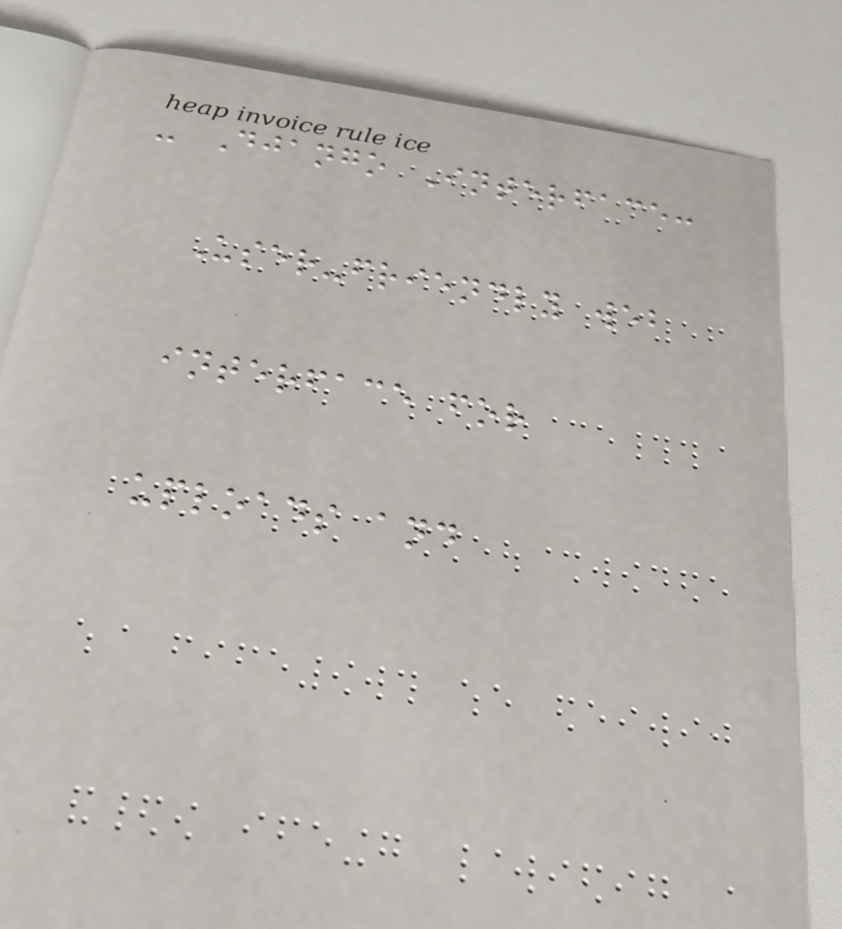- Django Interface:
User-friendly web
interface for
uploads and
